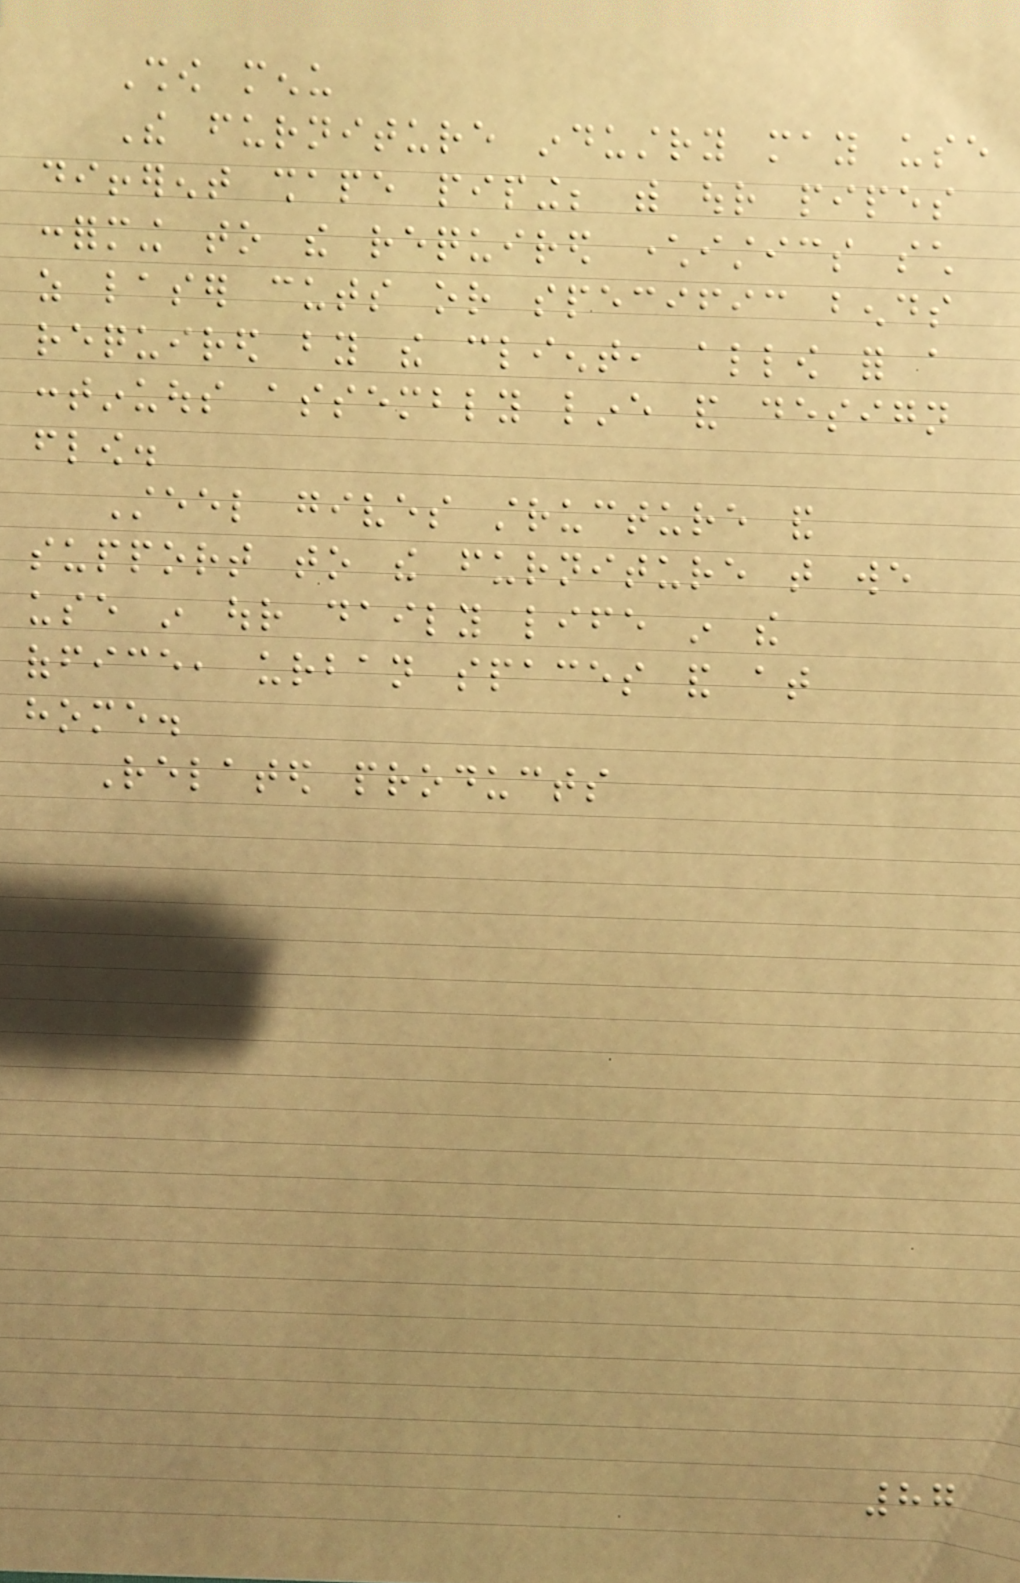Show menu
The furniture industry may use
different shape piping; with our pipes
conforming to the required characteristics such
as laser cuts or specific bends
required by the client, allow for a
continuous assembly line and design
flow.
Steel gives structure and
support to the furniture that we
use in our daily life in the
office, urban spaces and at
home.
Related products
87
